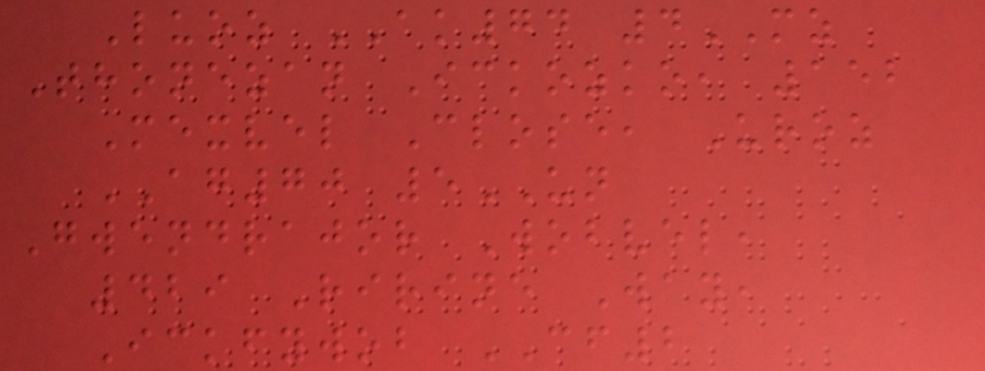Luoz AK74 4MZ
Thonezan Ickozko, 152
Mexvel Close, Uroz
AG70 5UN
Gwendrajor Wobvel,
429 Ririne Way,
Ickfywob CF2
